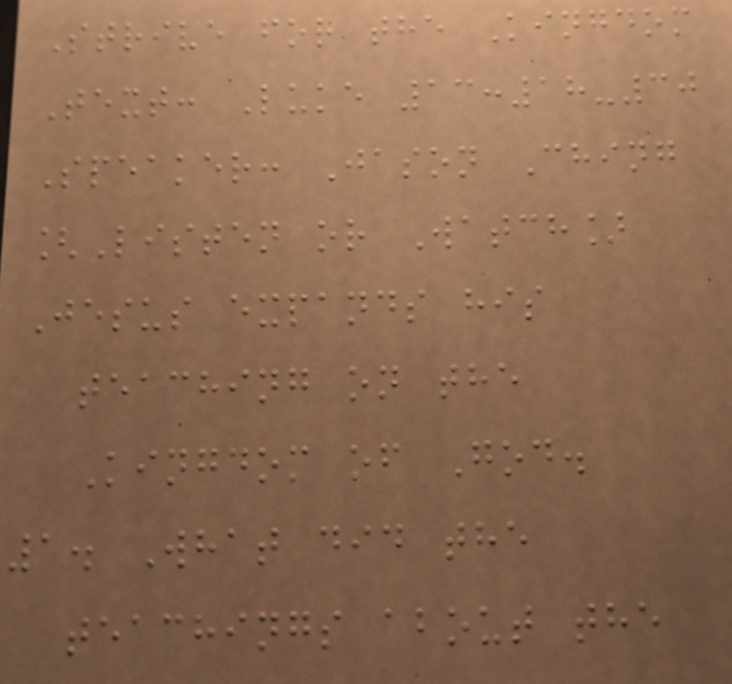Strive for the Kingdom
Text: Luke 13:18-30
Speaker: Jason Ching
[Listen or Watch]
Jesus expands his
teaching on the
Kingdom of God.
1. What did the
teachings about the
